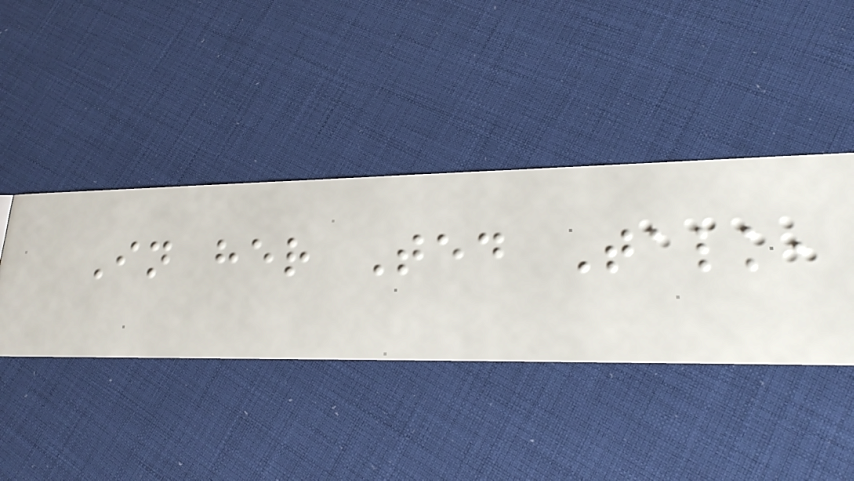In her Ted Talk,
